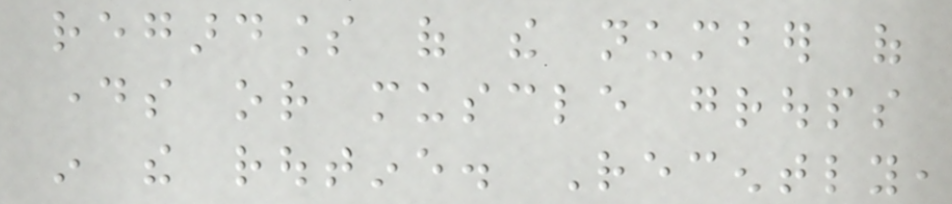regardless of the number of
days or muscle groups
in the routine. Recently,
